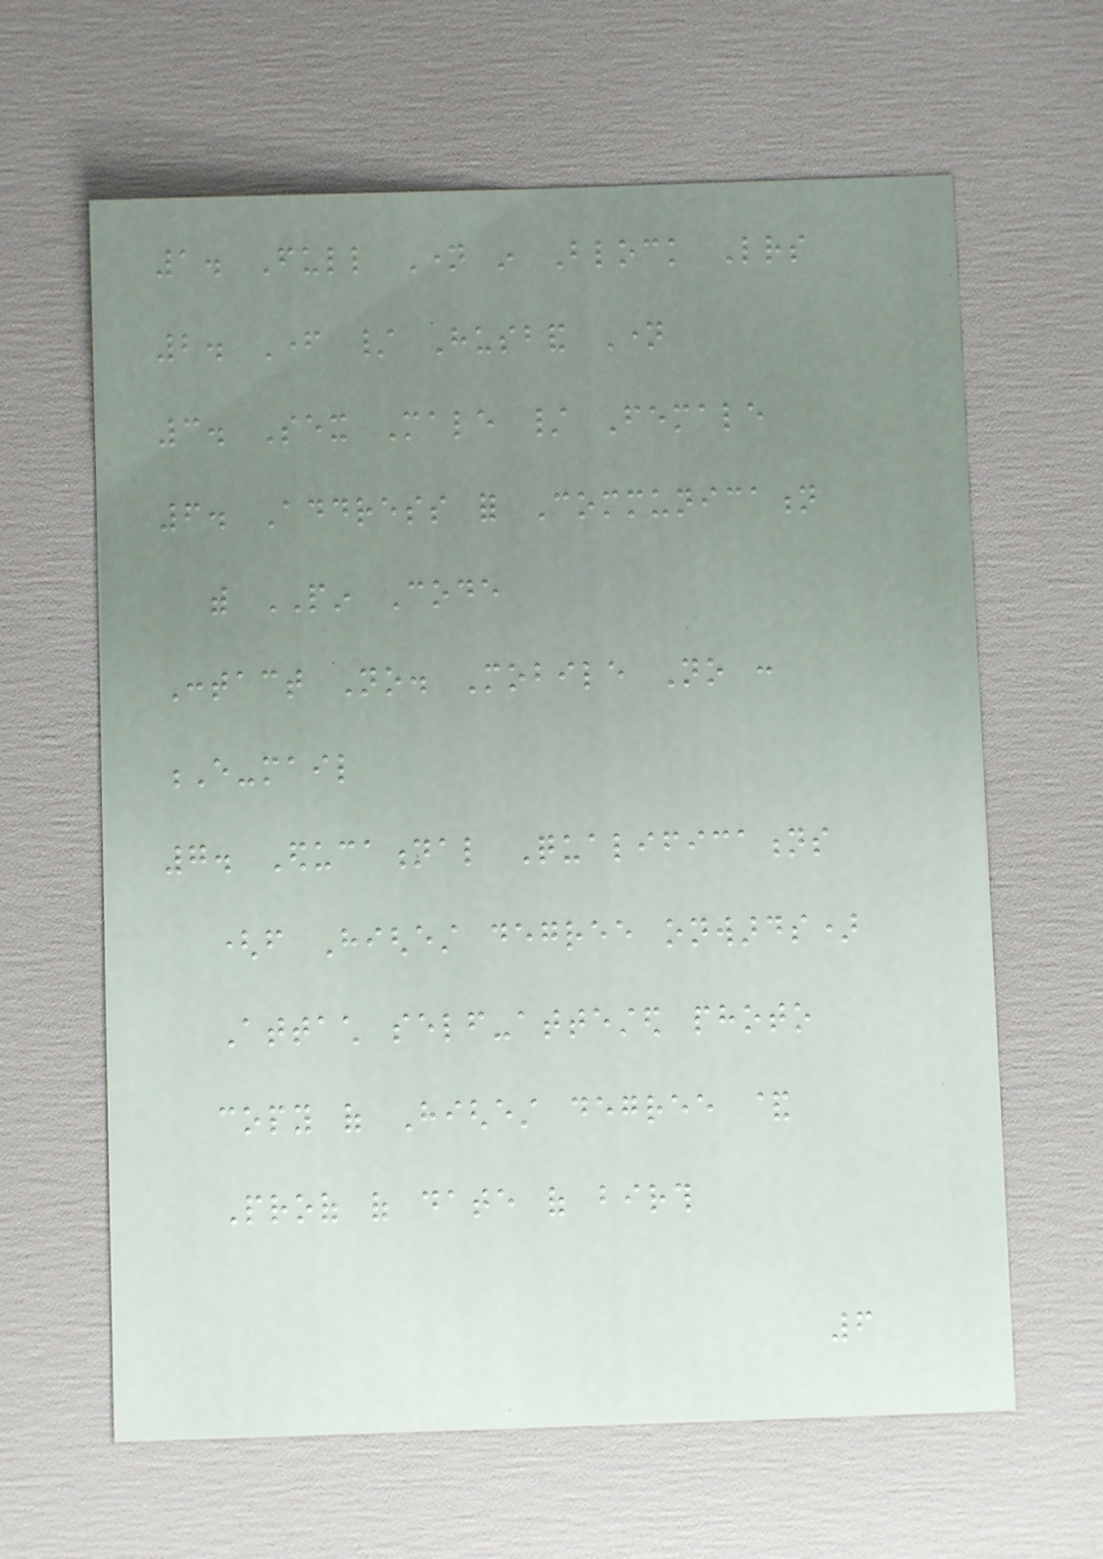1. Full Name in Block Letters
2. Father / Husband Name
3. Sex Male / Female
6. Address for Communication
with PIN Code
Contact No. Mobile No :
E-mail
7. Educational Qualifications
(from Highest degree onwards)
Attach self-attested photo
copy of Highest degree &
Proof of date of birth
6
